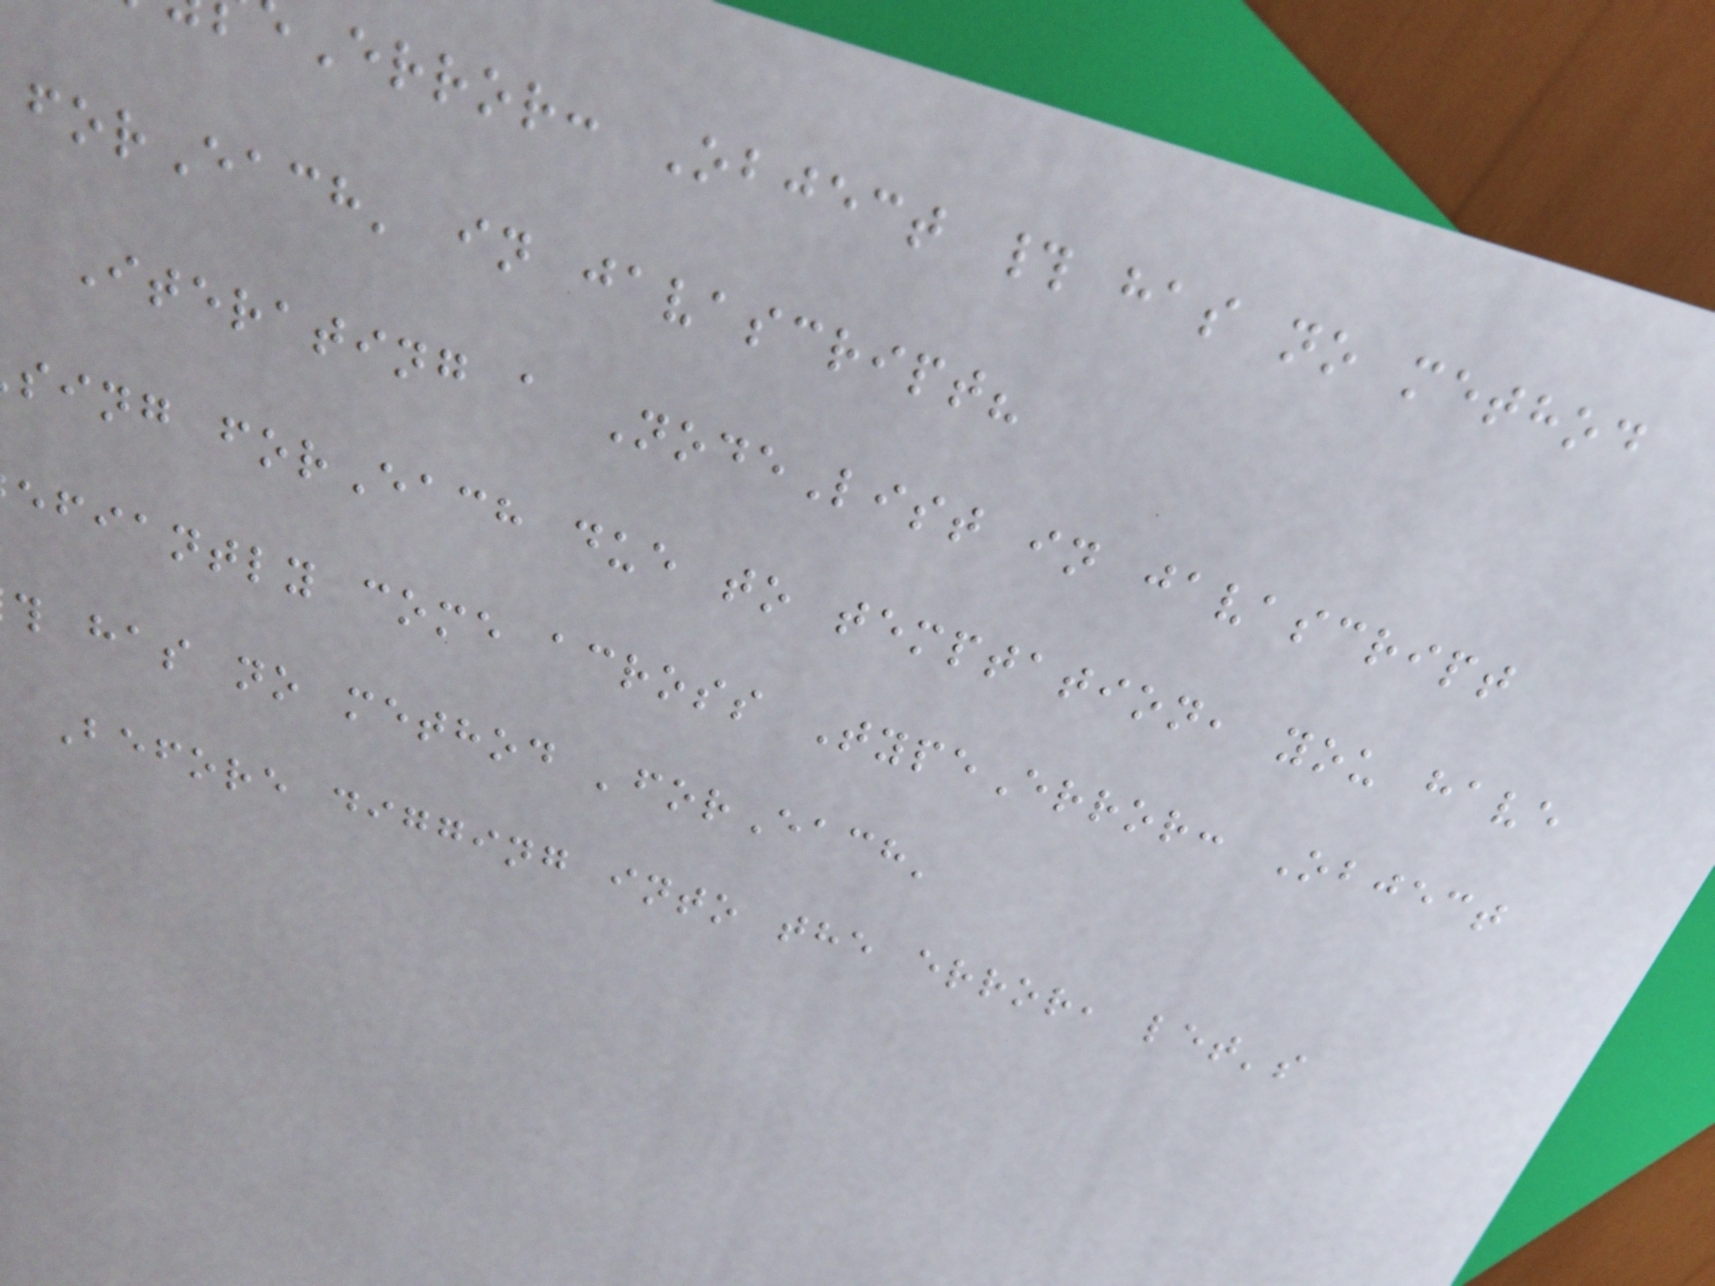Error: Object # has no method
forEach' in javascript?
Iterating a NodeList in javascript
sing forEach due to temptation, you have
efiantly come across TypeError: Object
has no method 'forEach'
Before digging into the error, let's
